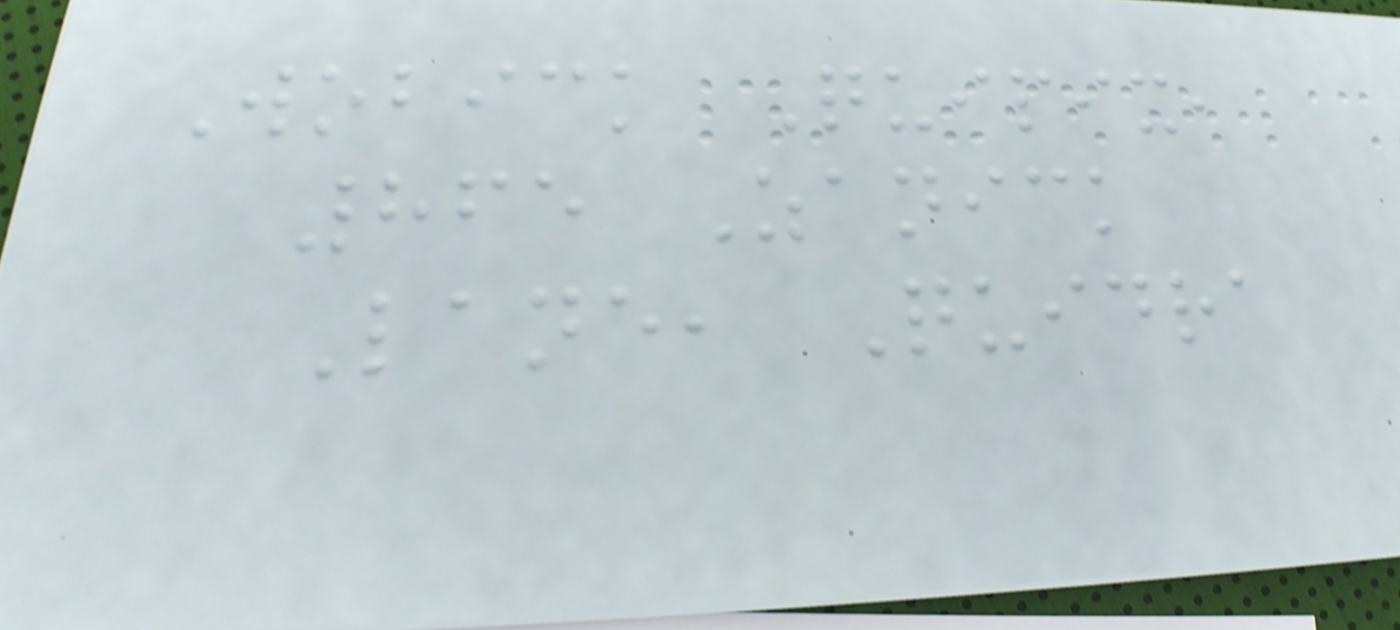Wobick Quipix,
865 Zanick
Lane, Quidra
